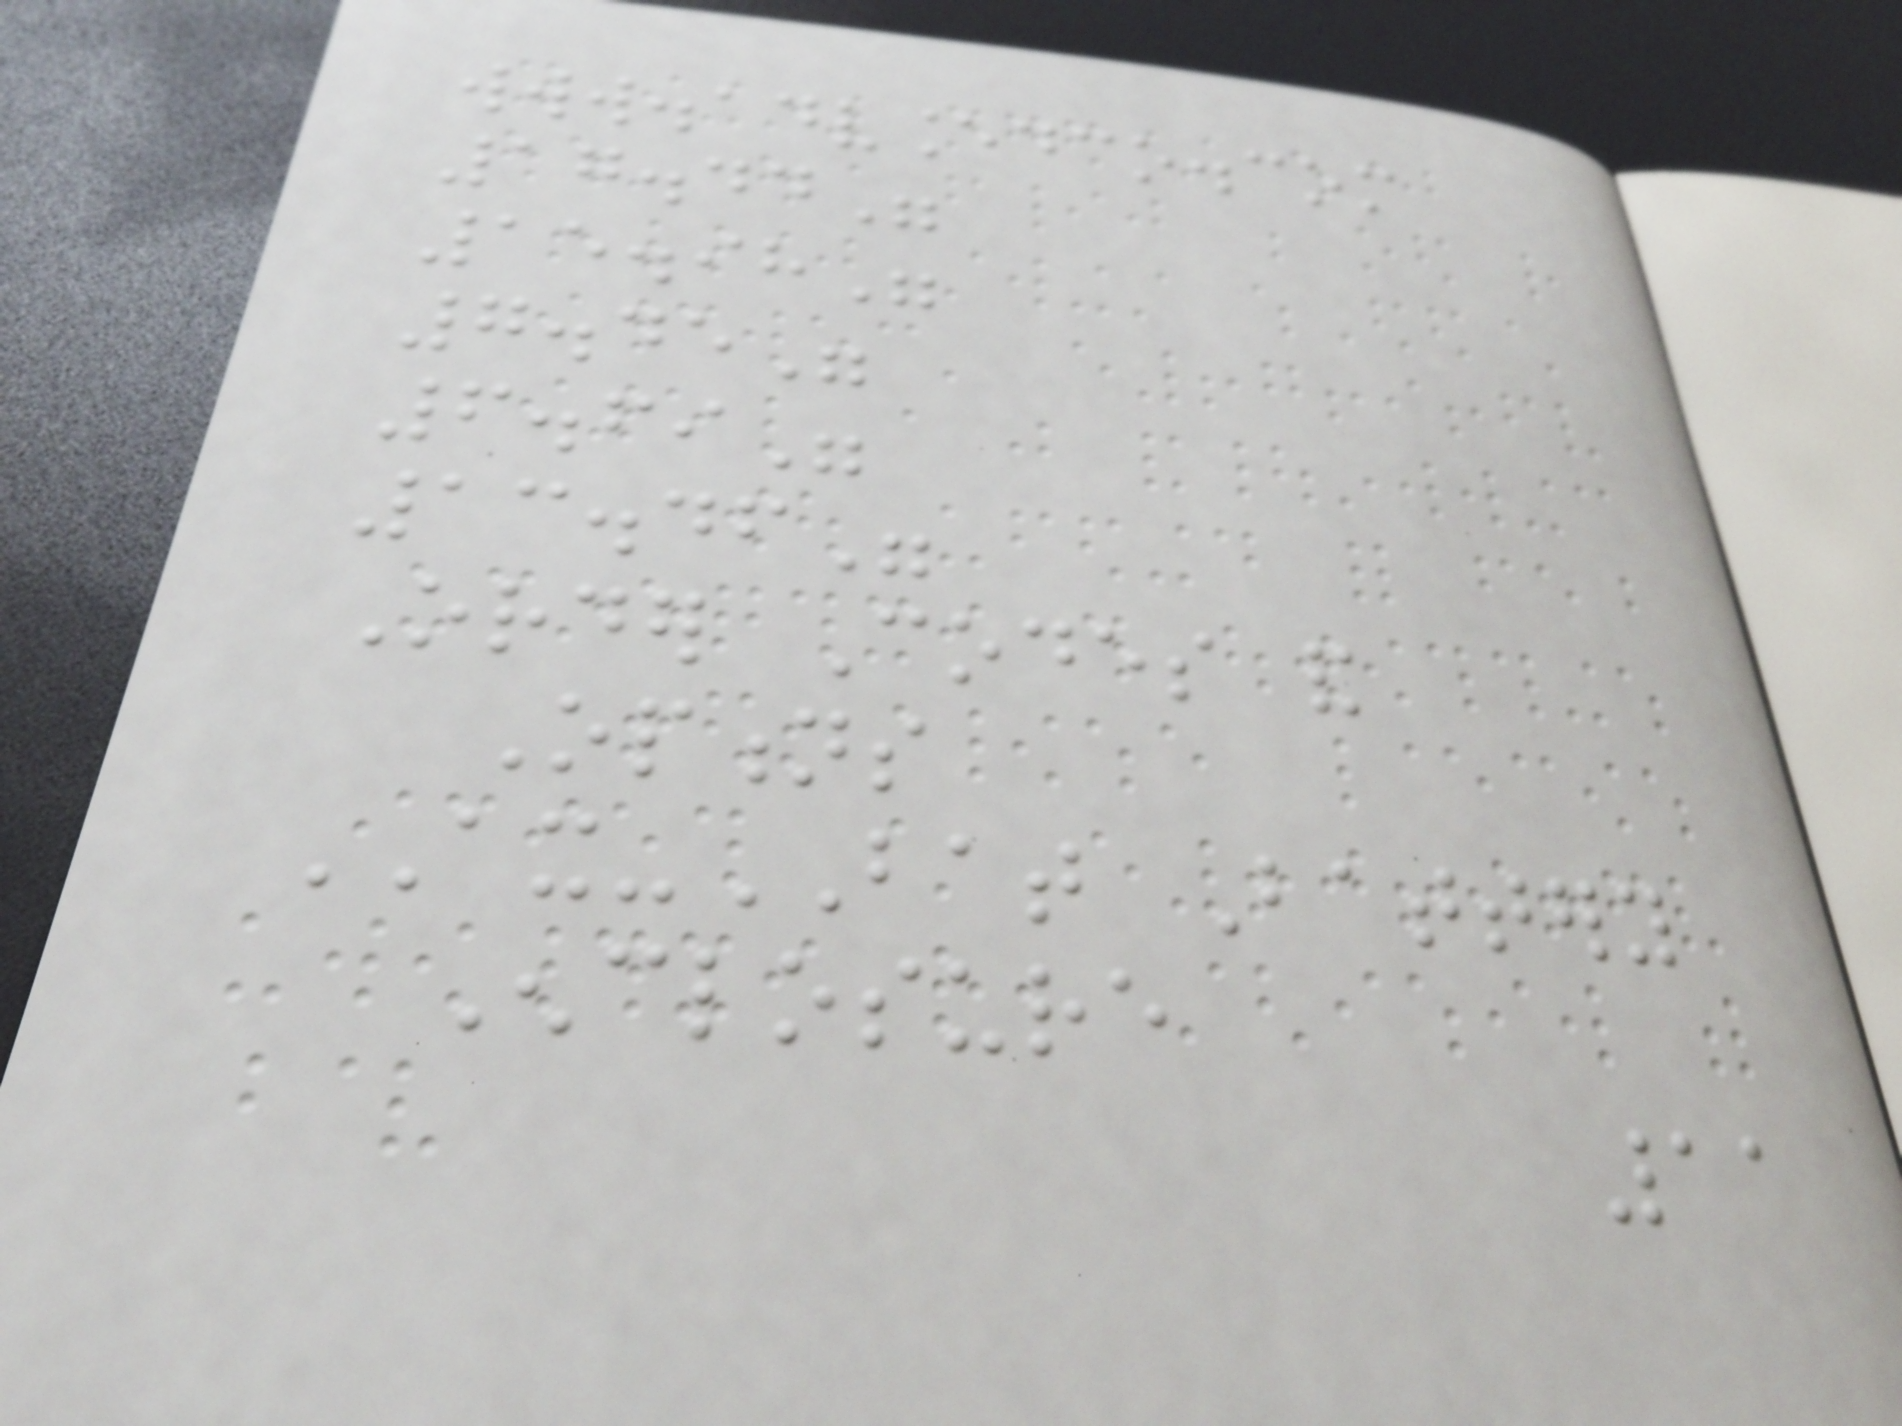www.advancedco.com
17.44"
15.98"
7.45"
6.69"
13.46"
Order Codes and
Options
AX-BAT Battery
Enclosure
11
